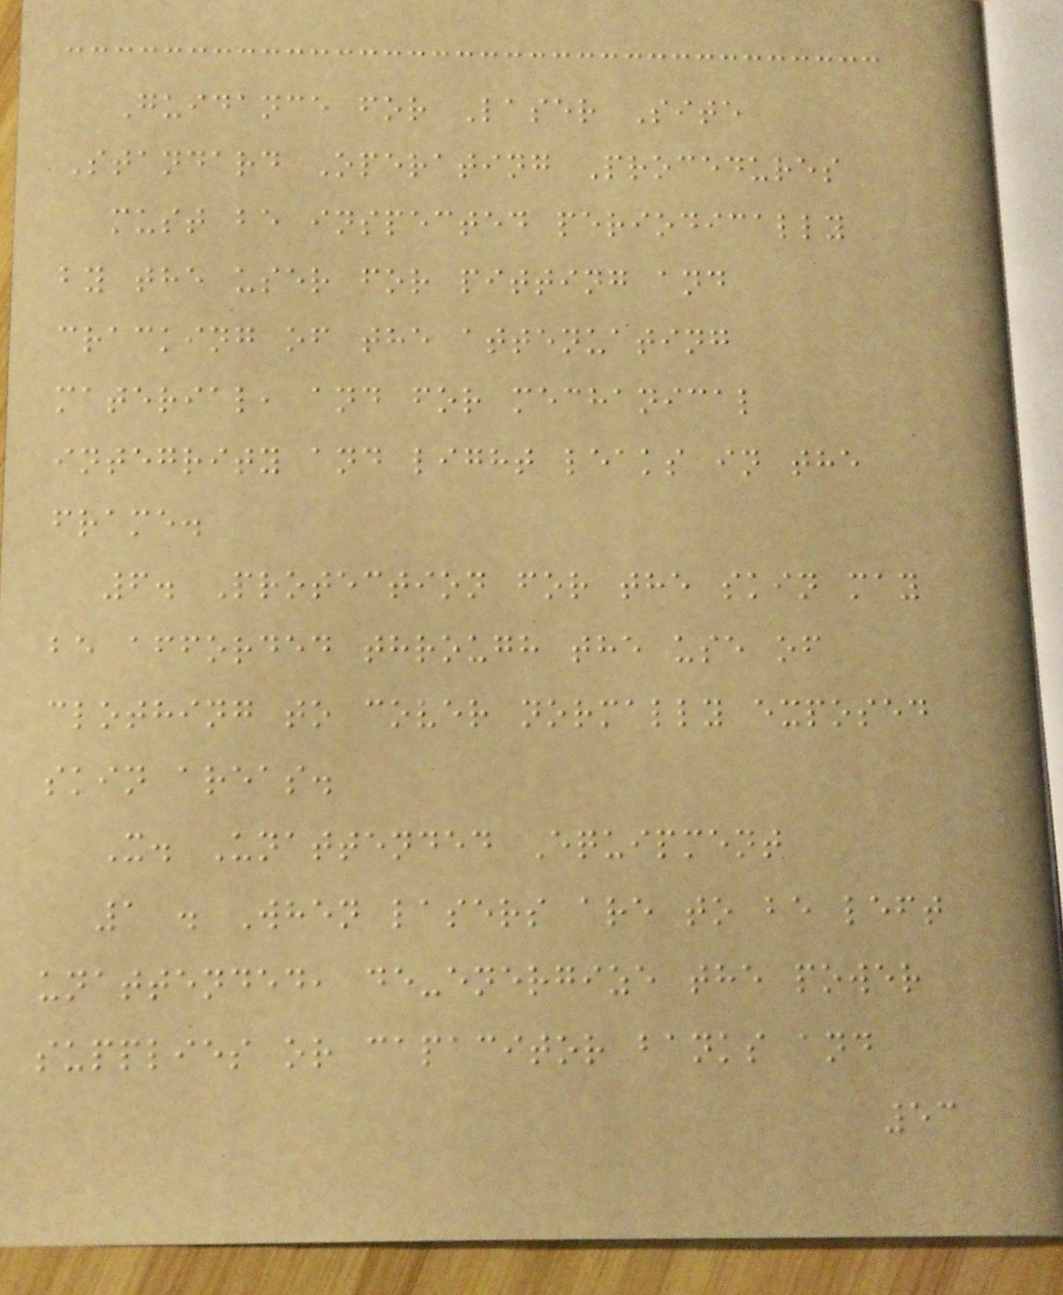Guidance for Laser Site
Standard Operating Procedures
must be inspected periodically
by the user for pitting and
cracking of the attenuating
material, and for mechanical
integrity and light leaks in the
frame.
6. Protection for the skin may
be afforded through the use of
clothing to cover normally exposed
skin areas.
X. Unattended Equipment
1 . When lasers are to be left
unattended, de-energize the power
supplies or capacitor banks and
53
